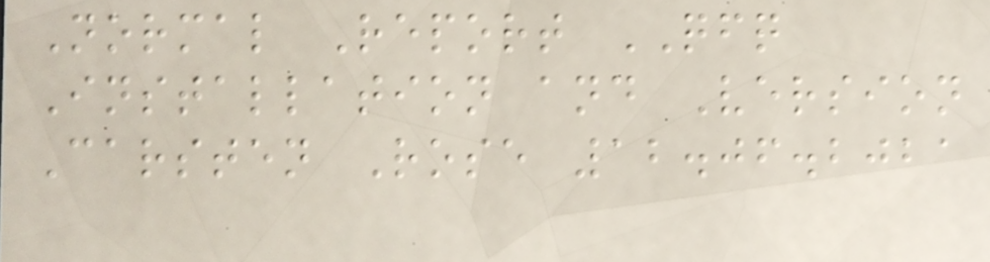Normal Report QFQ
Installation and Version
Carsten Rose 12.06.2021
